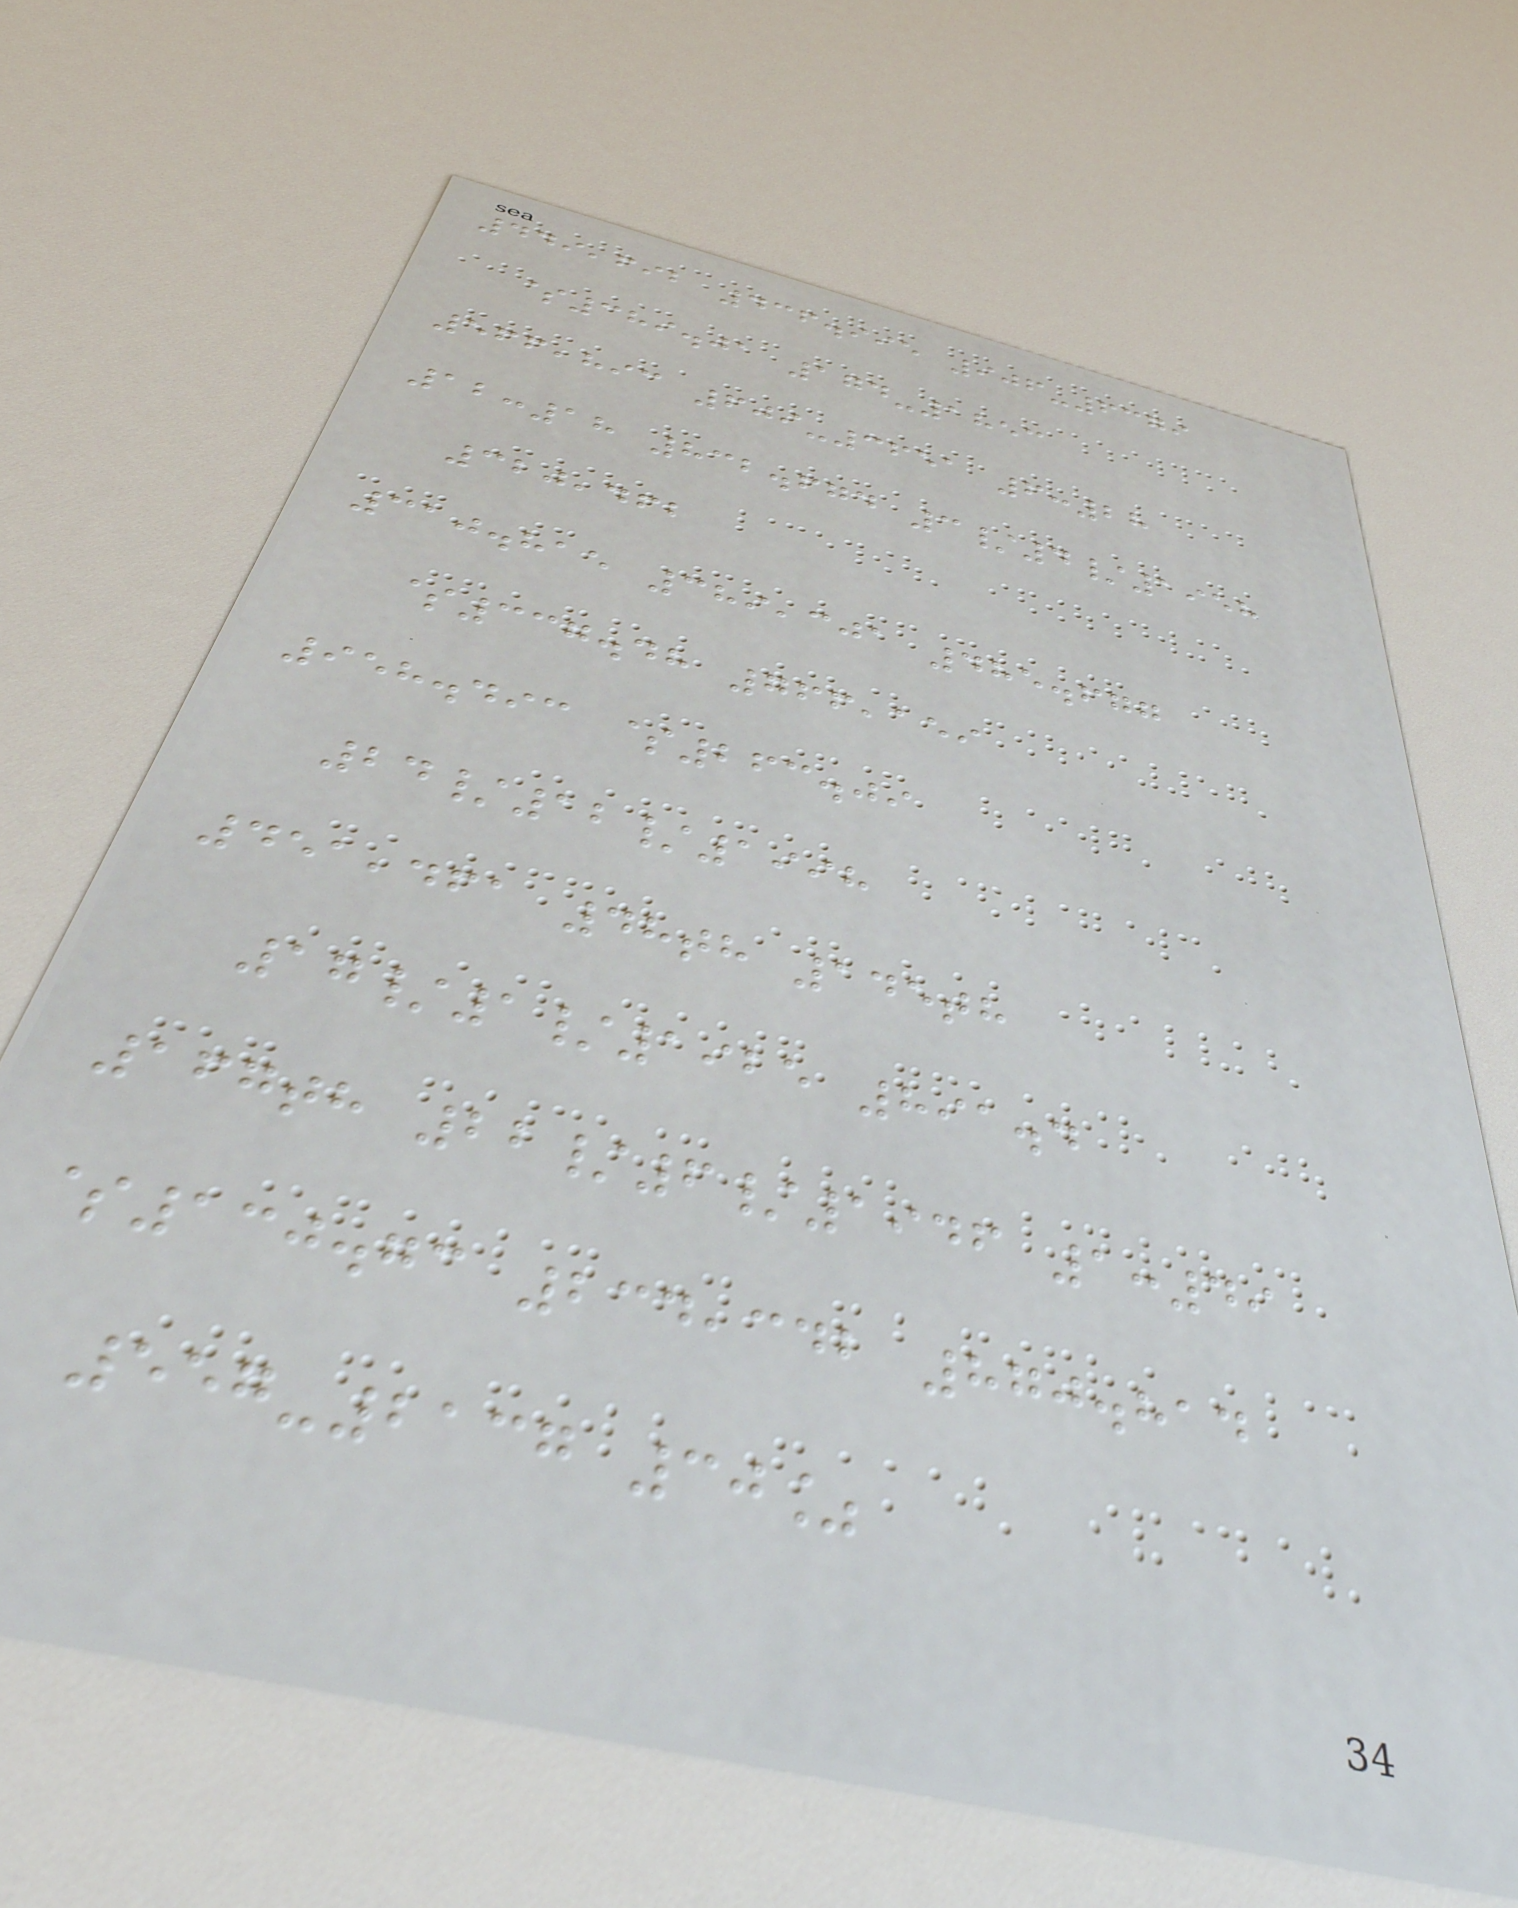449,692 436.995 906-6379
$389.01 174-1853
566,893 609-3651 6:28
12:18 832.674 3/4/1958
320,462
310.815 389,301 485.677
$337.48 766,159
958.493 $263.09
24/12/1998
451,461 48th 145th
17/1/1925 891.4
167th 22/6/1946 1:49
$130.73 234,342 870.814
557-2137 30%
